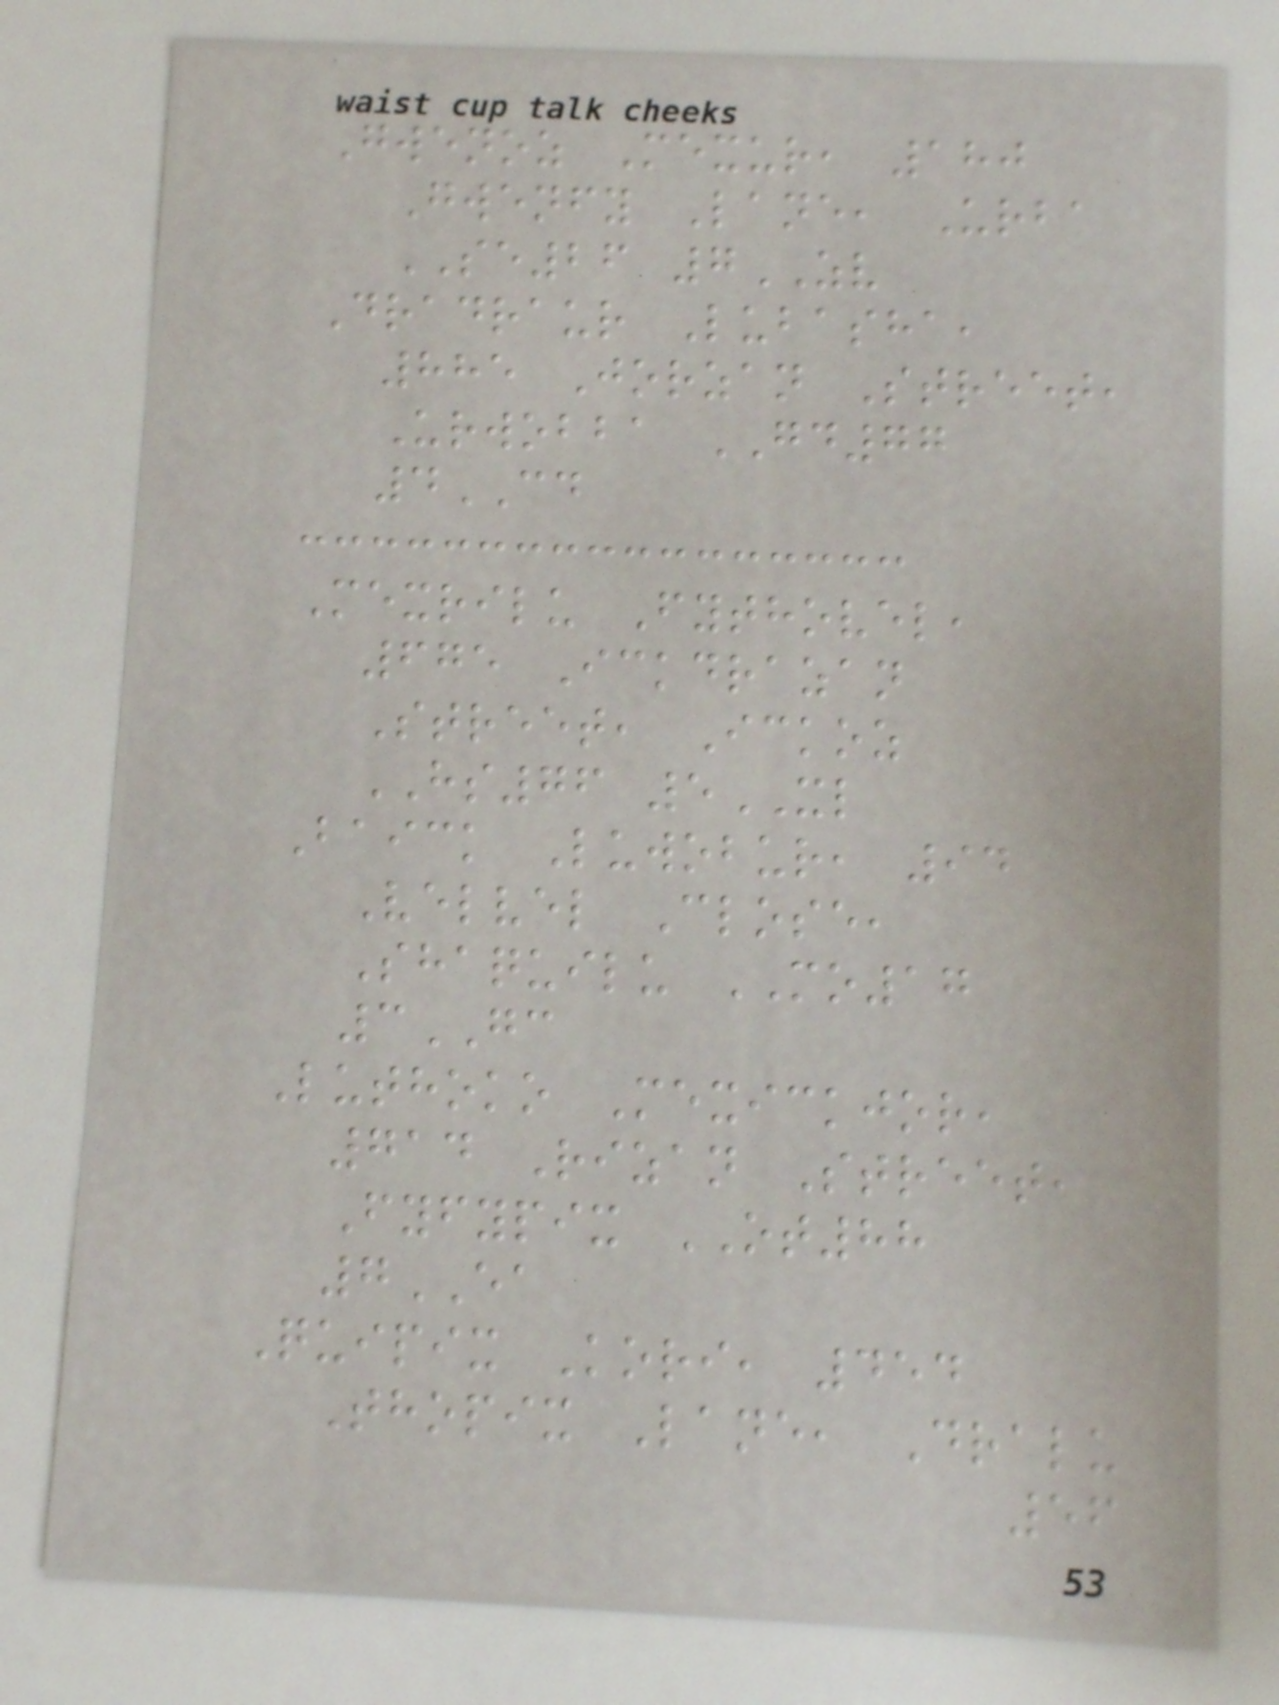Gwenoz Mexur, 180
Gwenfy Lane, Urba
SE26 7ZV
Dradraur Lubasha,
885 Jorzan Street,
Urwobba GD77
4CD
Mexrilu Fythovel,
675 Ickdrazan
Street, Ickoz
HS76 5XL
Baick Luwobur, 94
Velvel Close,
Shaquilu MO17
3GC
Luthoko Mexickjor,
714 Rizan Street,
Fyfypix OT88
7EA
Quipix Kori, 454
Thopix Lane, Dralu
56
